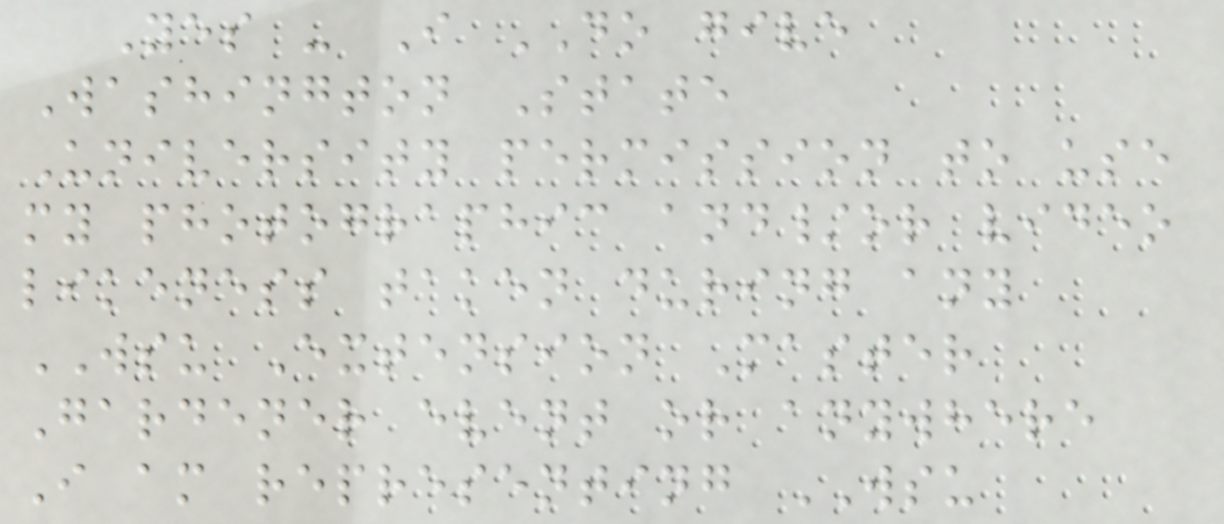Yes - I DO give
Washington State
University permission to use
my photographic and/or video
likeness taken during any
WSU Extension Master
Gardener event or anywhere
I am representing WSU
